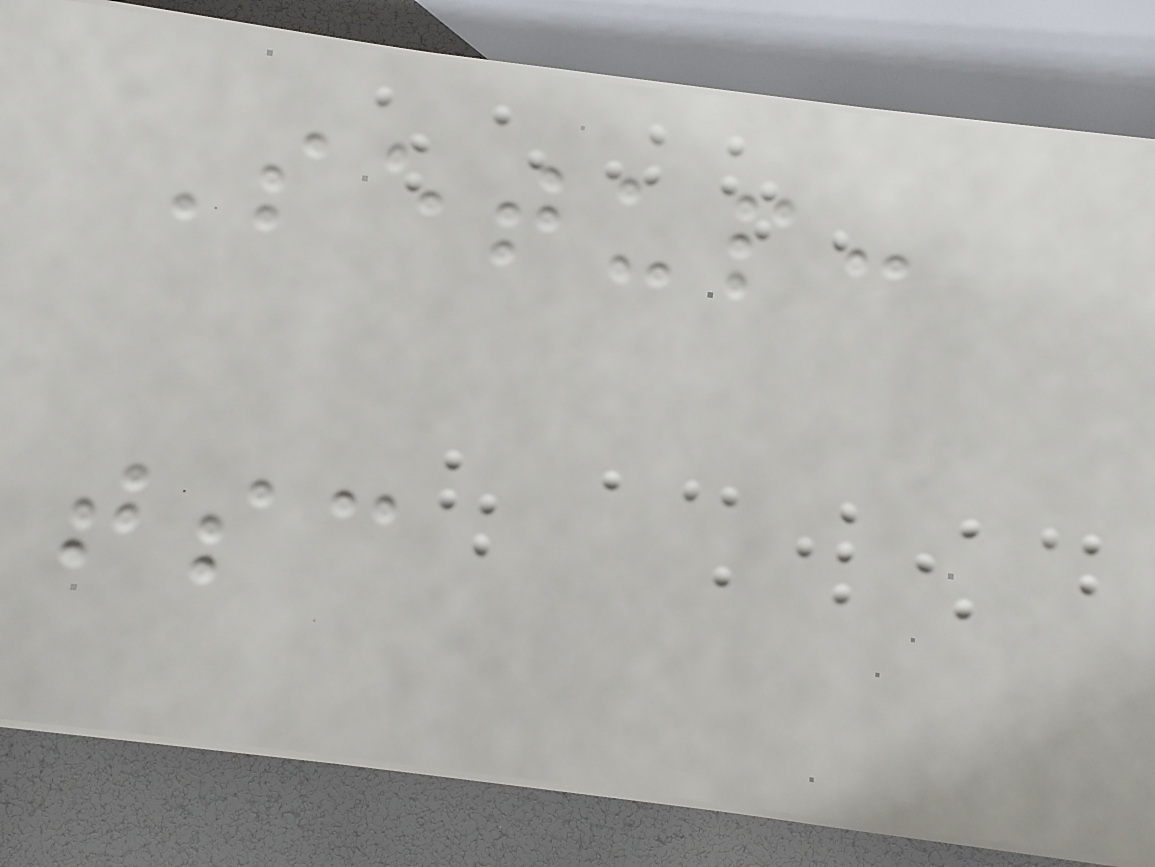Setup:
tsc
